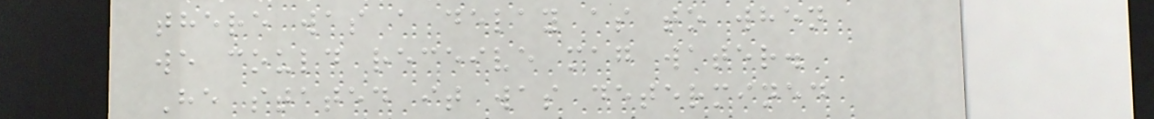there was a delay as to when
we could receive mag water.
He stated it was determined
